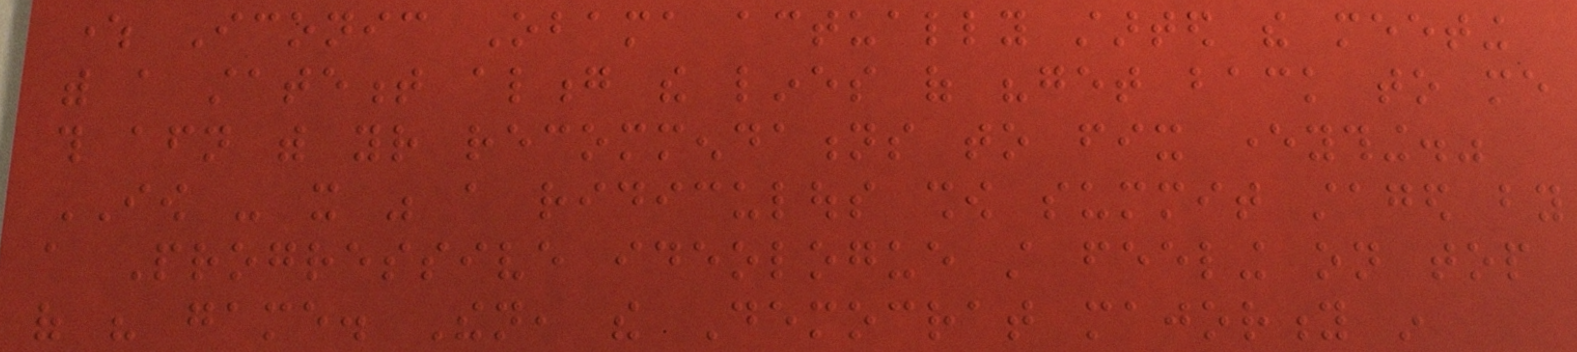where Iconic Obama actually started the meeting
with a statement along the lines of "get back to me
this afternoon with your recommendations to fix everything."
IOW - it was a ridiculous show summit staged by
a Progressive ideologue still feeling on top
of his game. Then, the Democrat majority in
